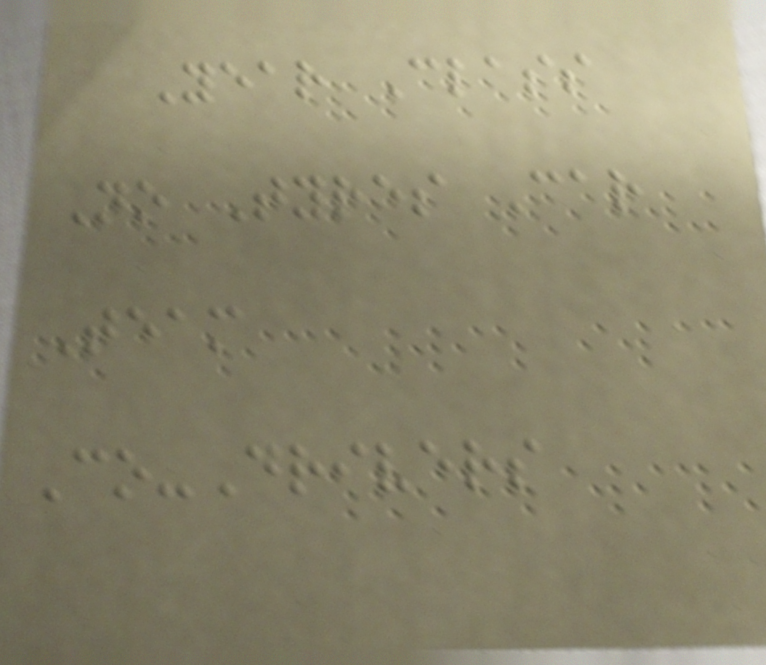Year Class
No Tyres Car
Team
Co-Drivers
